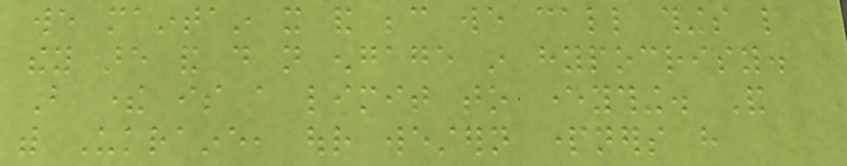we maintain it and because we call things like
they are and do not engage in hypocrisy.
But there is a limit to everything. And
with Ukraine, our western partners have
